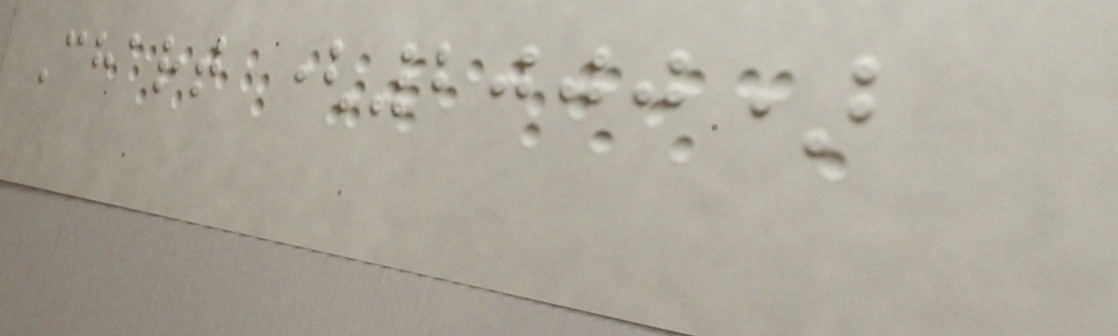Chart (2000)
